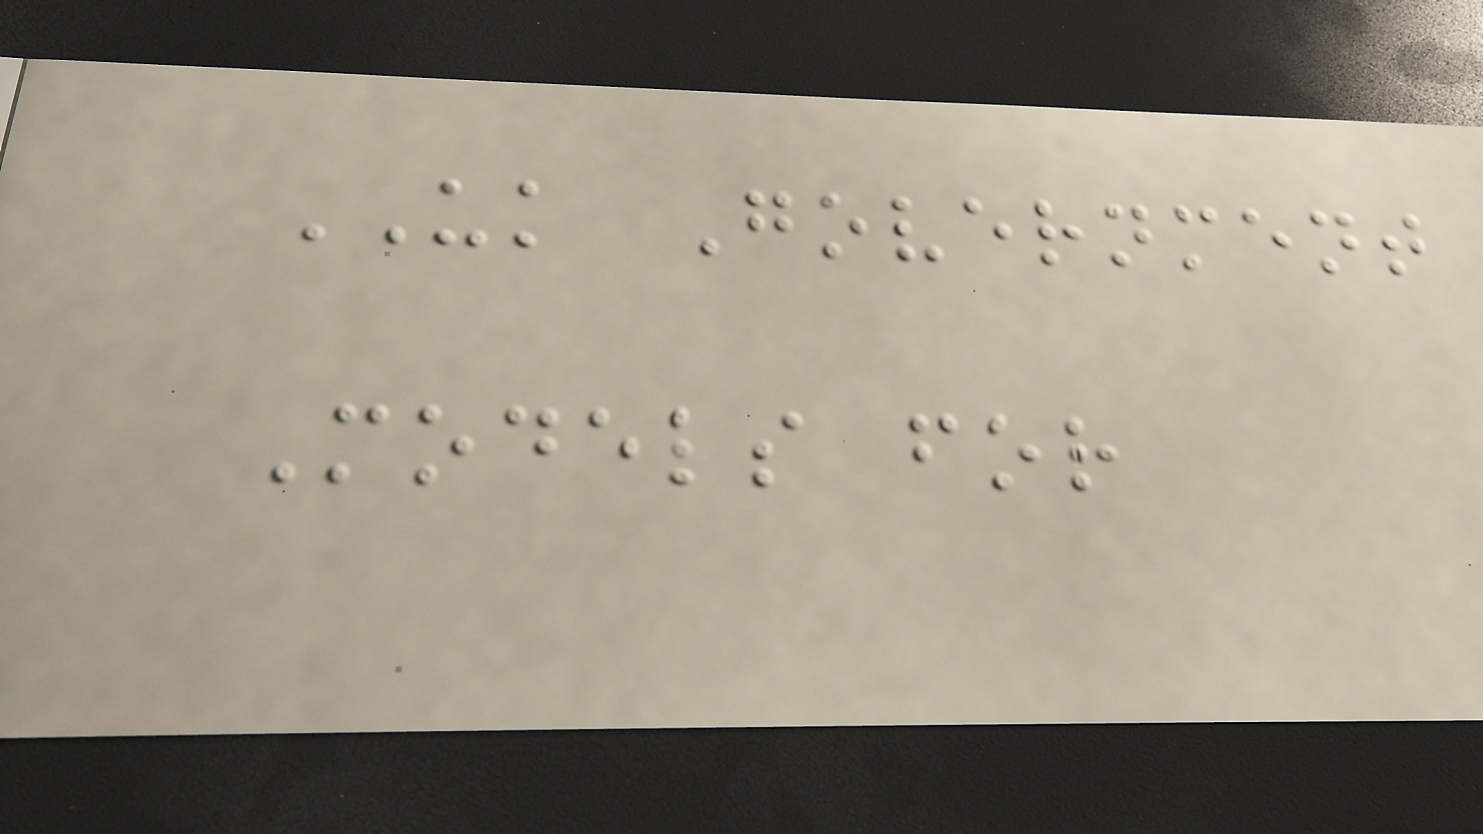UK Government
Models for
